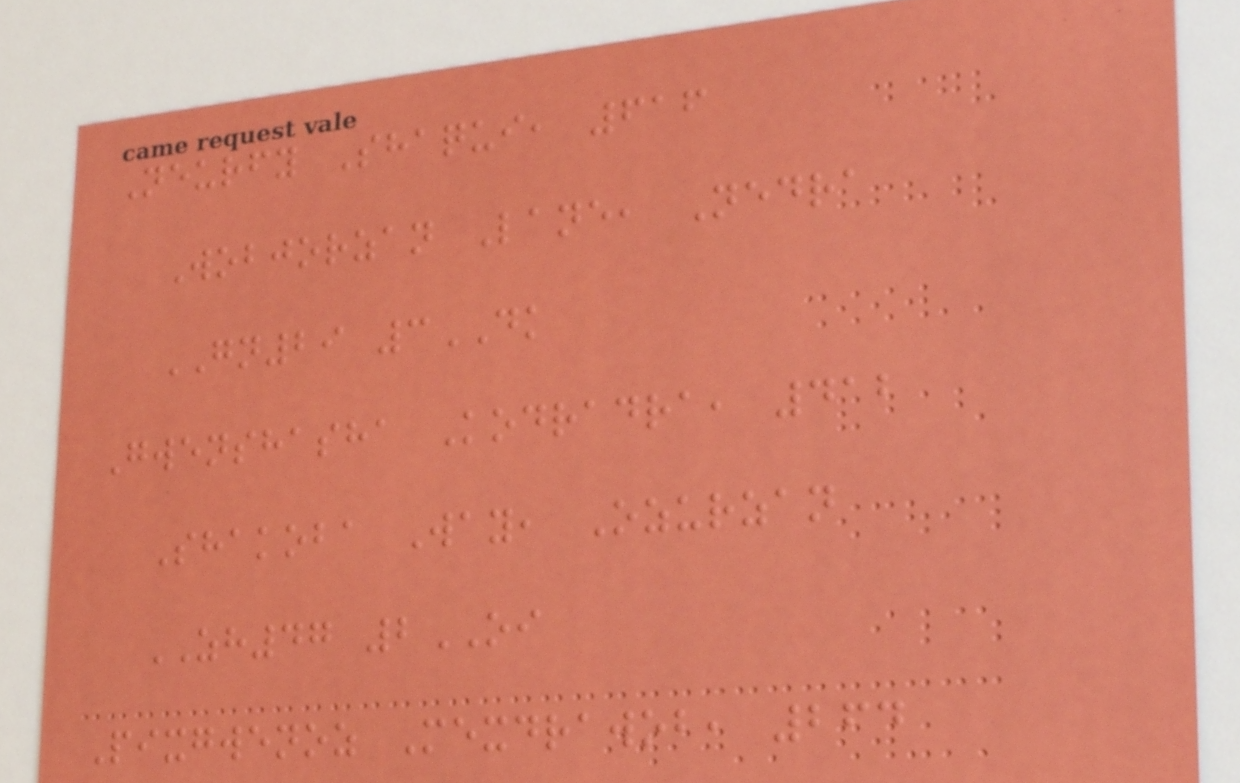Neurfy Shaqui, 616
Wobjorzan Lane, Nedra
GN29 3DK
Gwenshasha Kodradra, 412
Shakoba Way, Ozurzan
ZH47 2OI
Pixgwenoz Mexdrawob, 264
